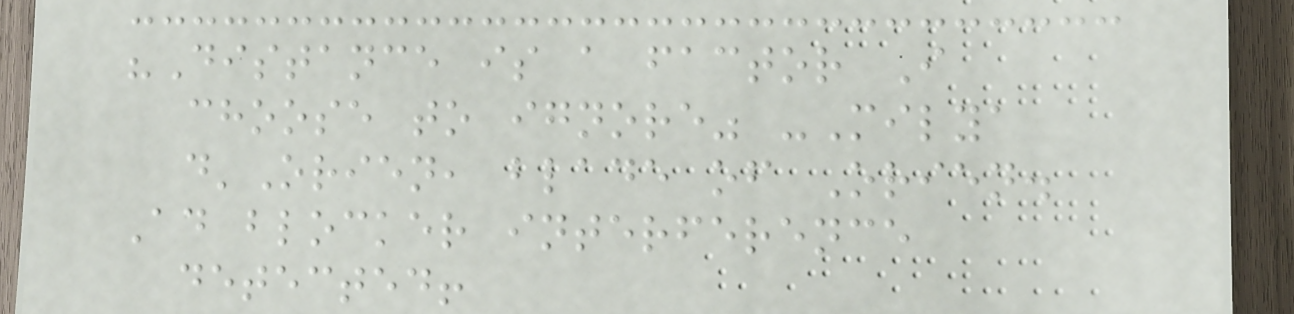"Distance is a factor I
choose to ignore" -Milya
d'Orien, blade of Orien.
Ad blocker interference
detected!
